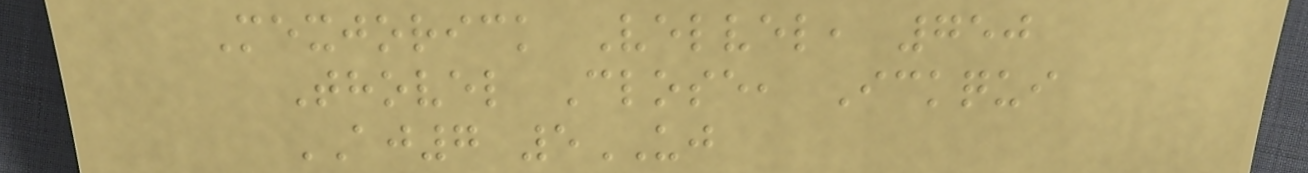Mexjorick Velvel, 750
Thovel Close, Ickqui
AJ7 5UJ
